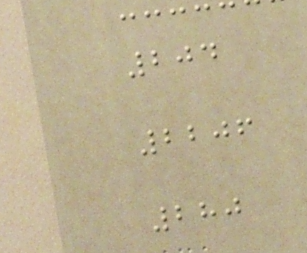204
2206
280
